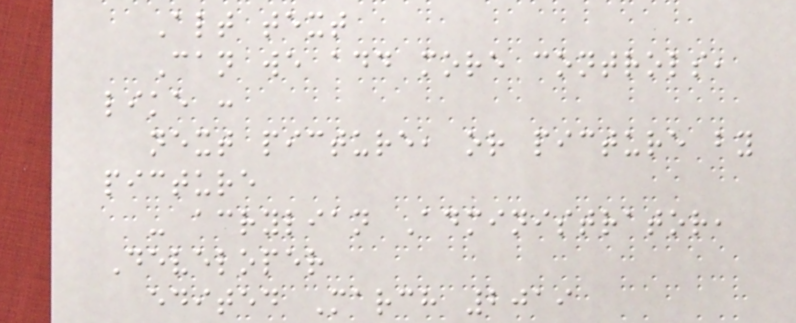Alt text
Can we add more controls,
like :
next picture, or picture by
picture
- acrylian Administrator,
Developer
edited March 2019
